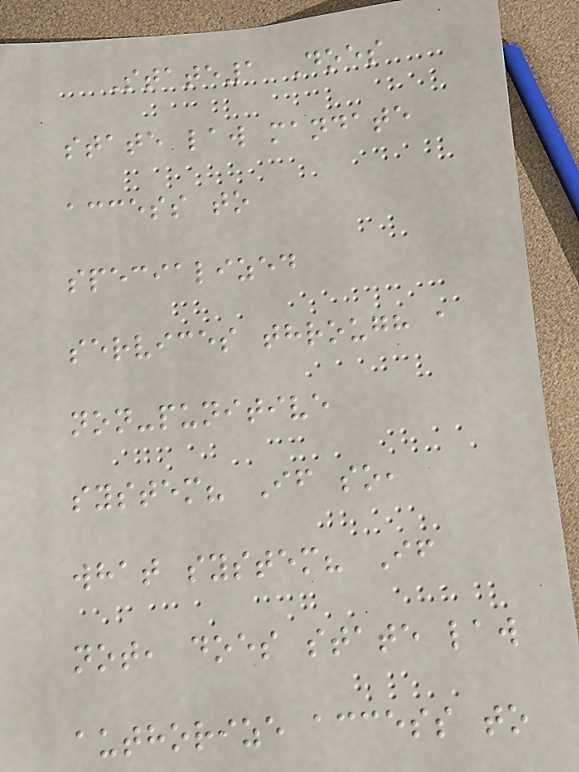State1 Does
state law mandate
access to
specialized
services through a
non-punitive
system? If so,
what system? If
not, does state law
authorize access to
